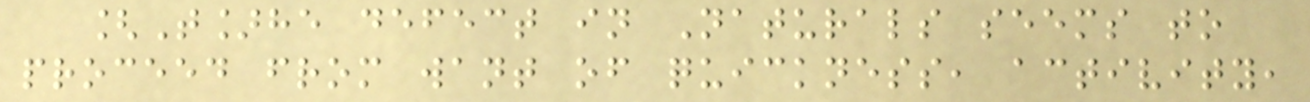[T]he defect in Naturals seems to
proceed from want of quickness, activity,
